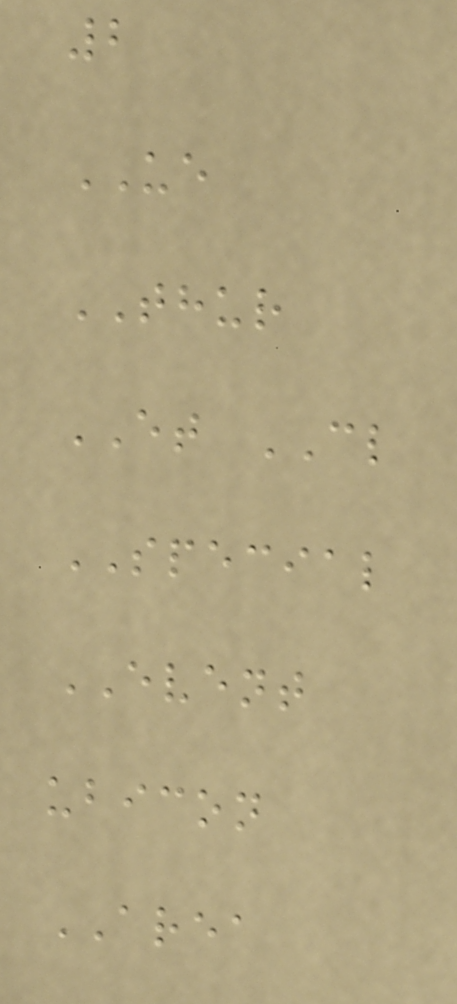2
UE
THUR
ET CL
SPECIAL
EVENT
ubicon
AREA
